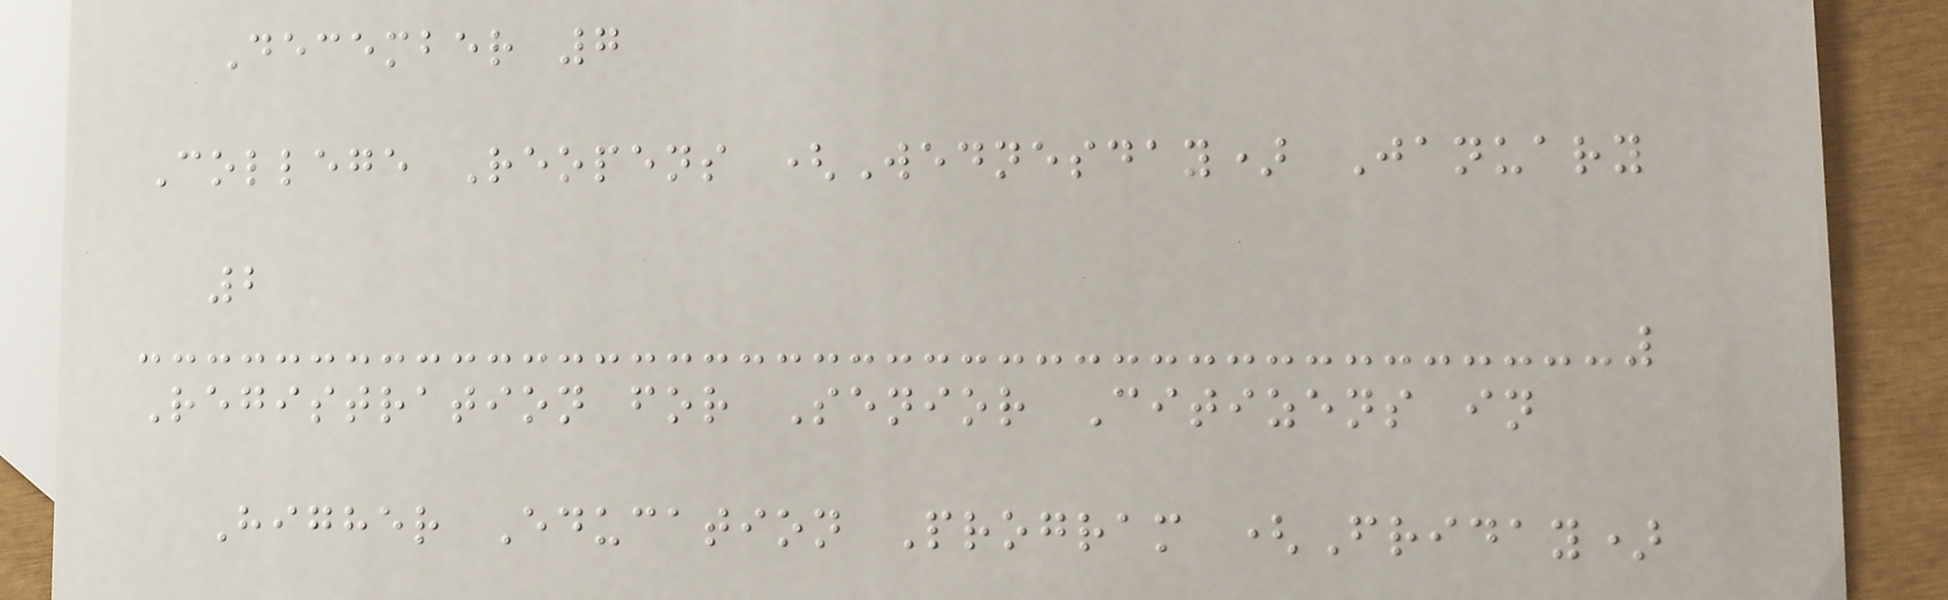December 7
College Reopens (Wednesday) January
2
Registration for Senior Citizens in
Higher Education Program (Friday)
